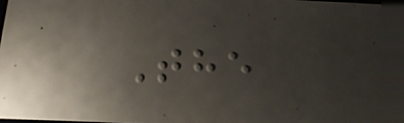The
